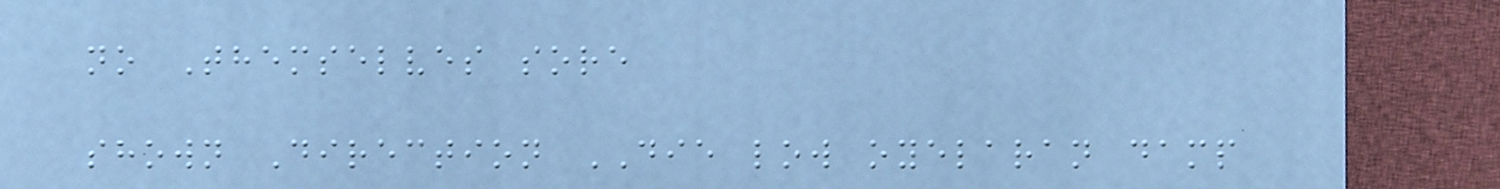no Themselves sore
shown Direction DIE low oyelaran damp
